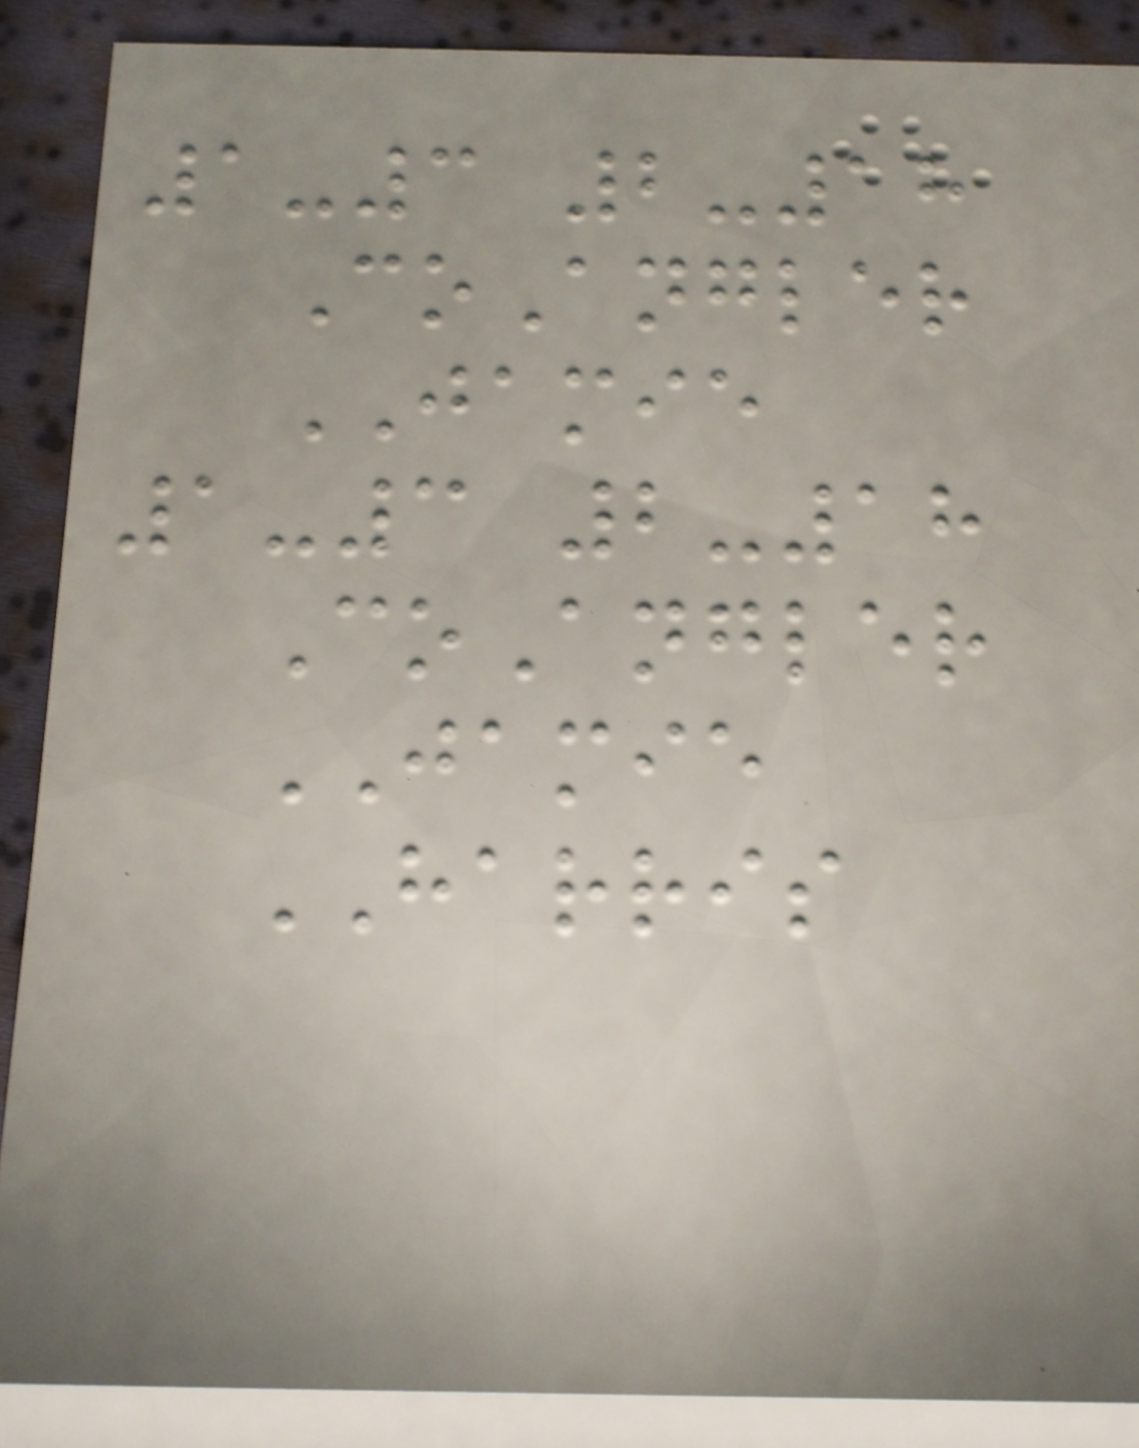1-3 2-18
CoAngler
JAMIE
1-3 2-18
CoAngler
JAMIE
HARRIS
